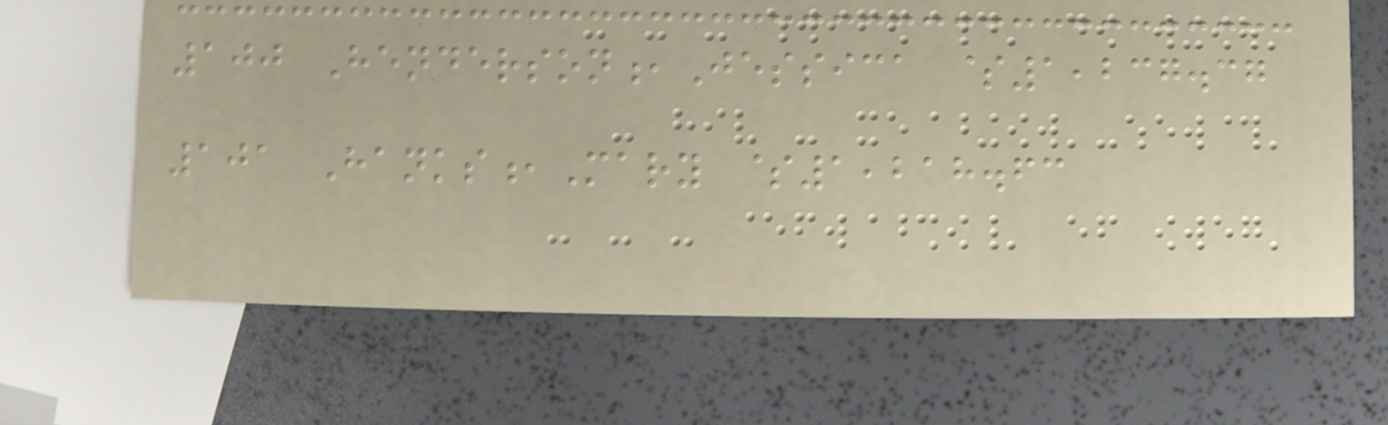100 Henderson,Jessica $1,237.37
101 Hanks,Mary $1,218.63
